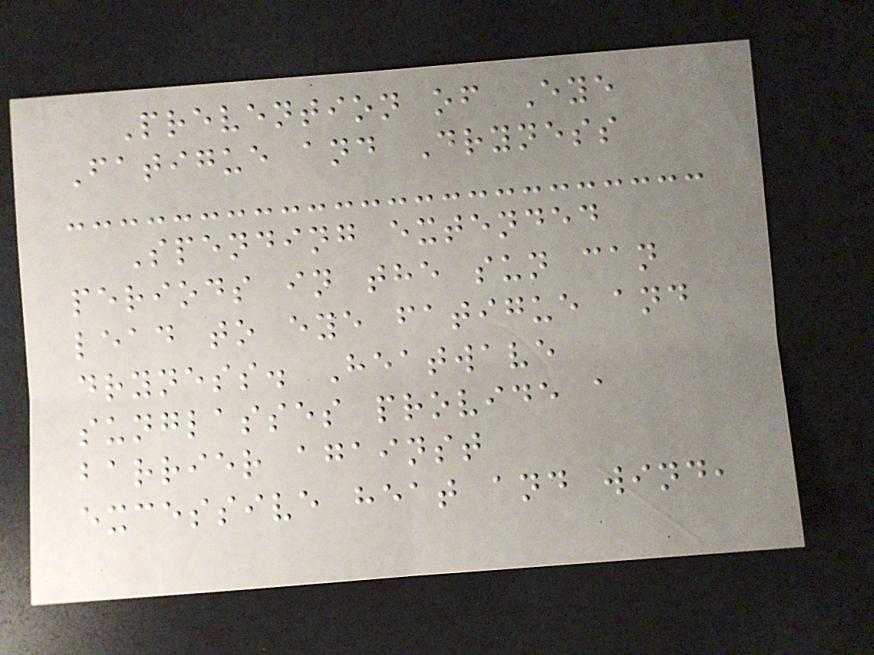Prevention of Eye
Fatigue and Dryness
Spending extended
periods in the sun can
lead to eye fatigue and
dryness. Heatwave
sunglasses provide a
barrier against
excessive heat and wind,
